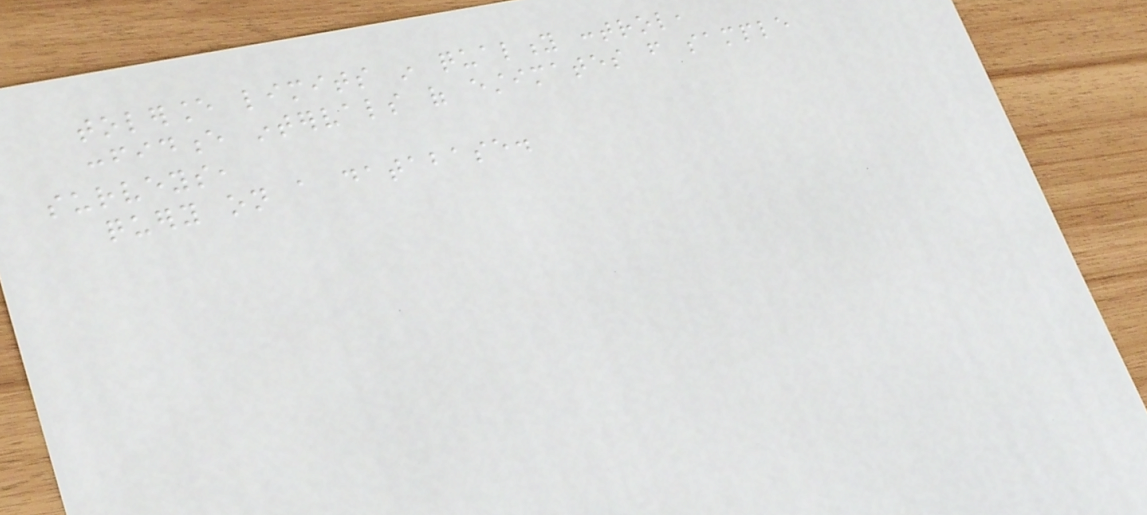tolerance limits in quality control,
confidence intervals of estimates from sample
surveys,
query on a database.
